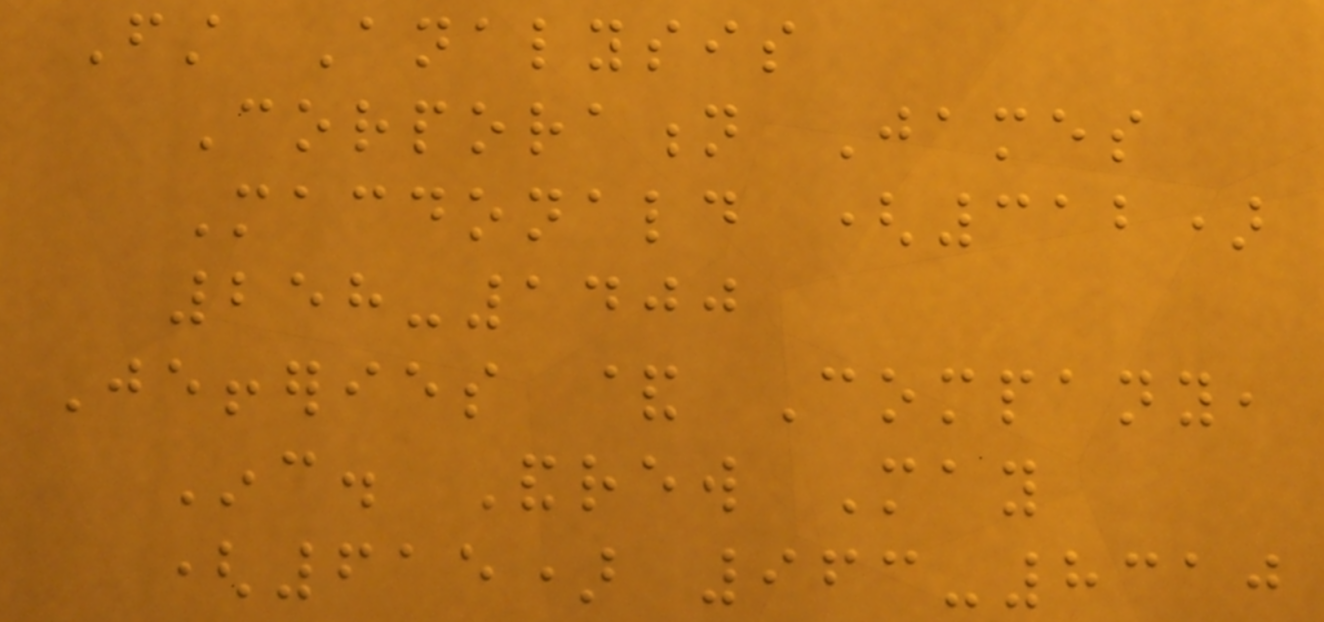First Analysis
Corporation James
Macdonald (312)
258-1400
Jefferies & Company,
Inc. Andrew May
(615) 963-8310
